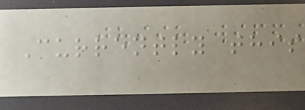Currently this
